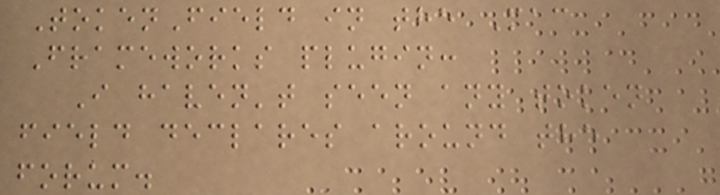TokenField in the Mac
Frameworks plugin:
I haven't seen any token
field declares around the
forum.
